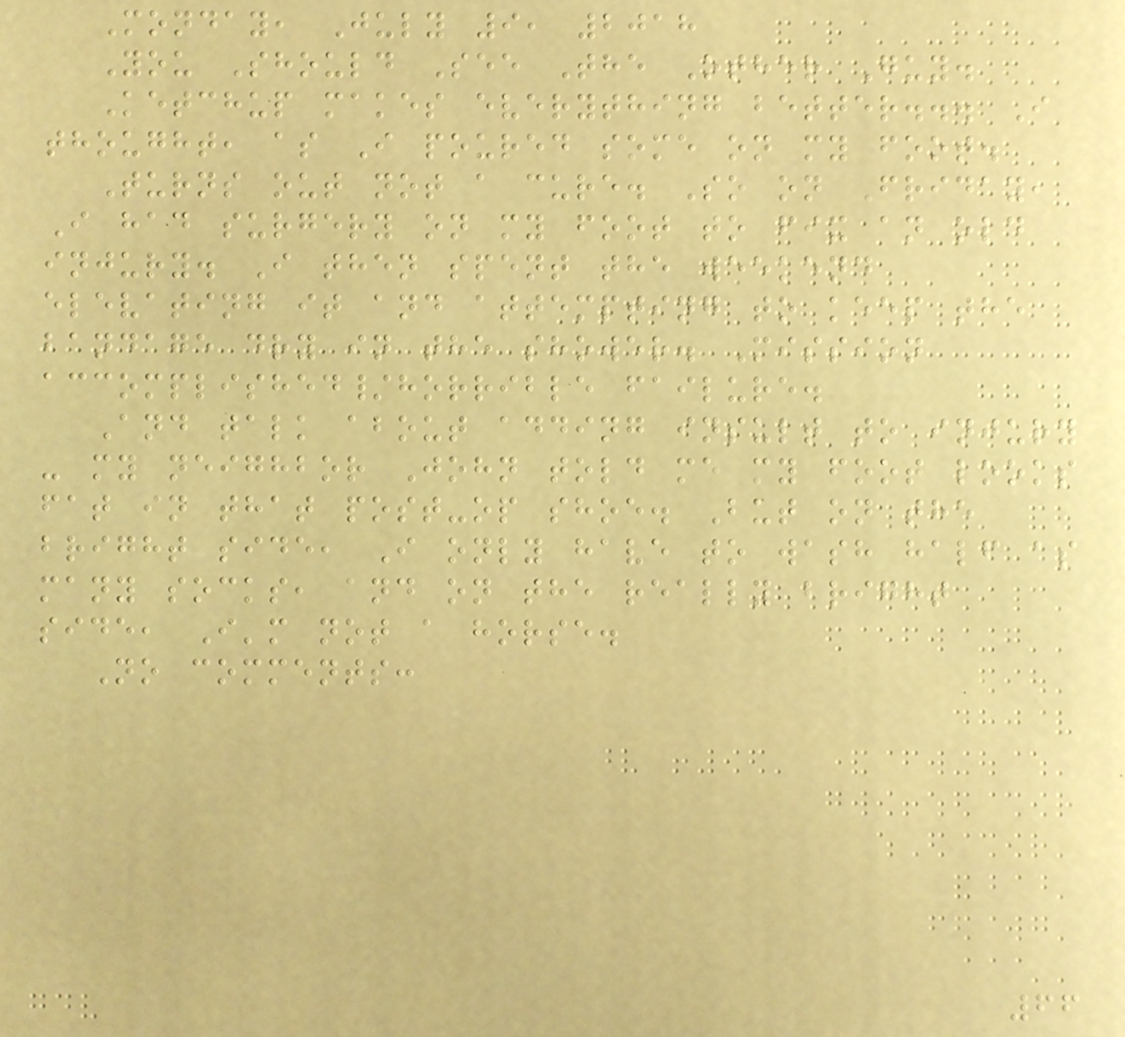Monday, July 9, 2018
You Should See The Other Guy.
Ketchup makes everything better... I
thought, as I poured some on my foot.
Turns out not a cure. So on Friday,
I had surgery on my foot to fix an old
injury. I then spent the weekend
elevating it and attempting to keep the
bandage dry in the shower. Mission
accomplished/horrible failure.
And talk about adding insult to injury
- my neighbor John told me my foot looks
fat in that post-op shoe. But on the
bright side, I only have to wash half as
many socks, and on the really bright
side, I'm not a horse.
No comments:
66
